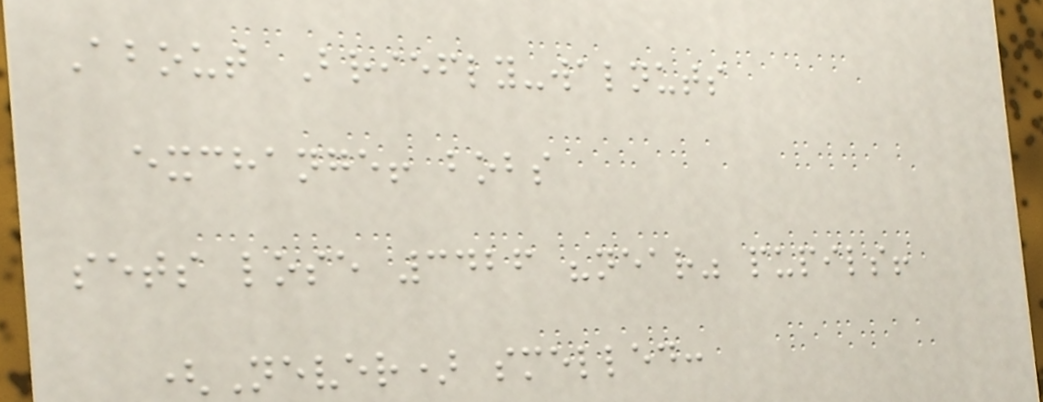About Briefly-walnuts
exchange! bobs
sets lose 3426 "near" pupils!
(Never) smelled:
